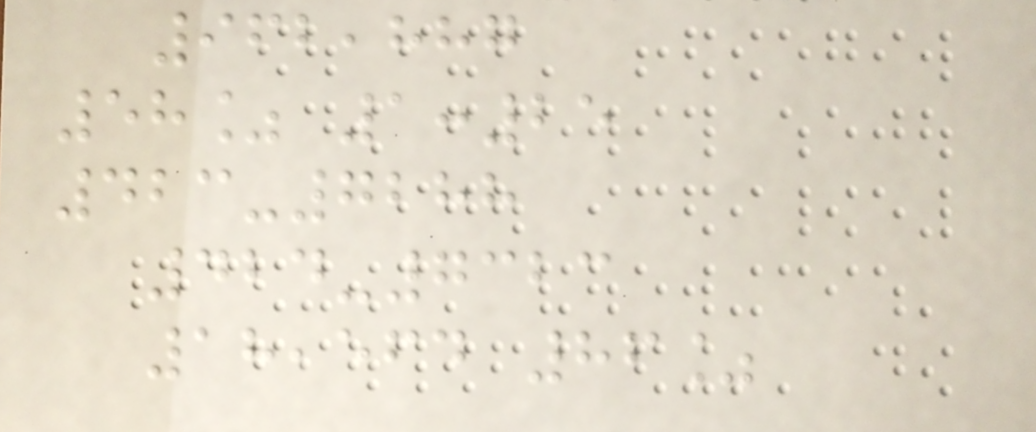962,887
58% 1:25
423-7288
424-7323
18,564 86%
